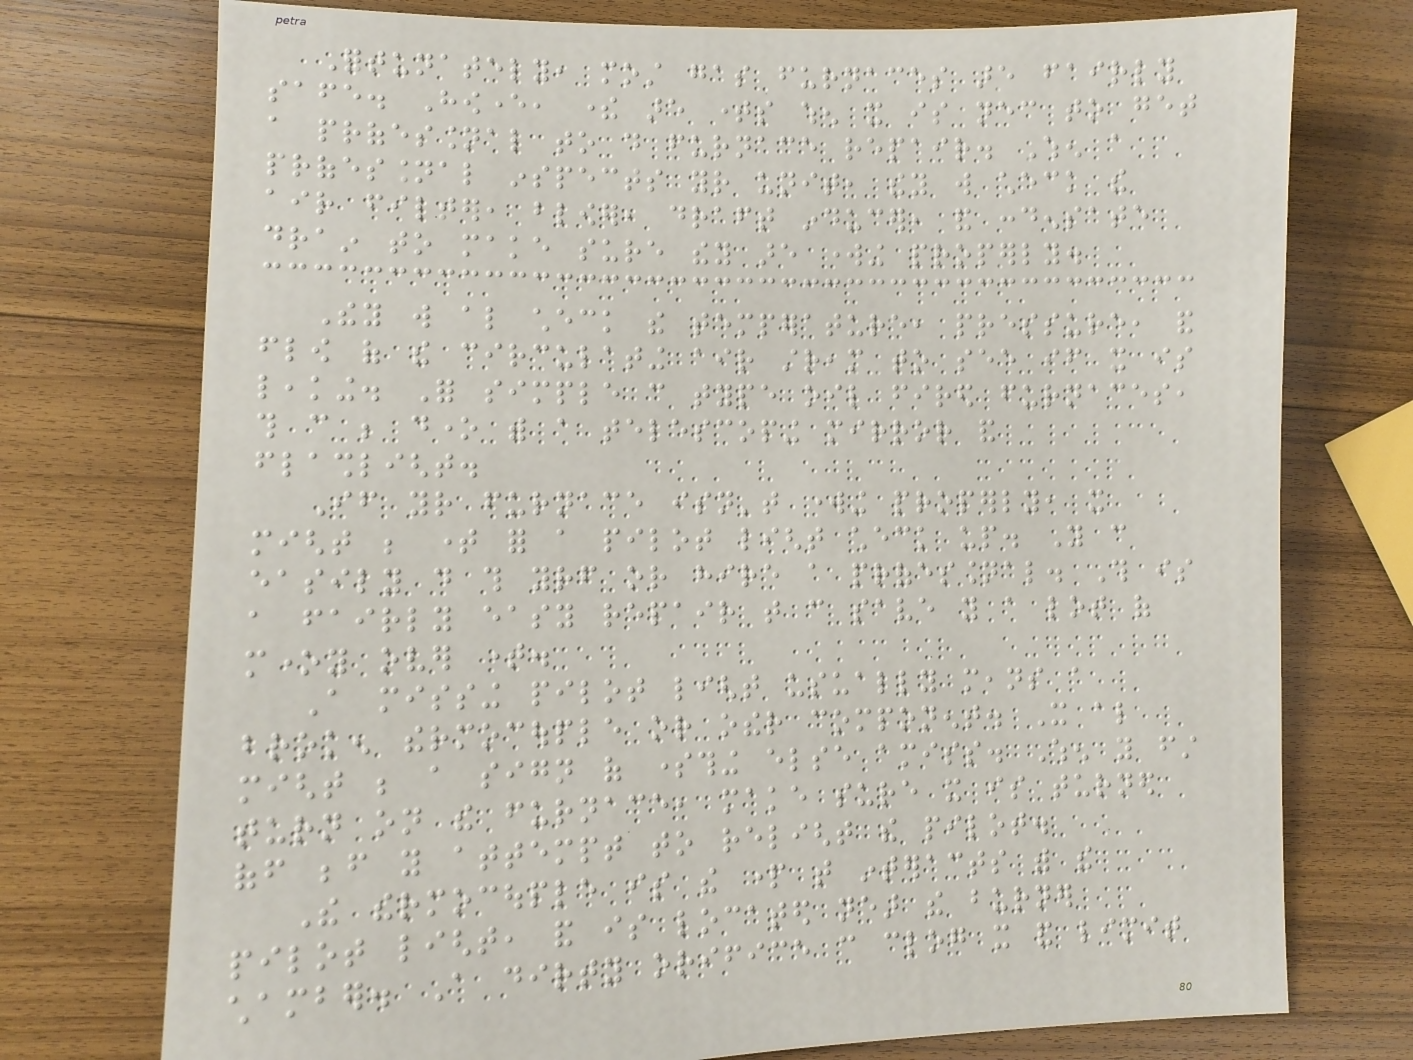Fortunately, most gas furnaces are fairly
safe. However, there are times when it is necessary to get
a professional to do furnace repair. When a
professional inspects your unit, they will check the
air filter, blower, draft inducer, and condensate
drain to make sure they are working properly.
They will also check the temperature, pressure, and
flow of the circulating air stream to see if it is
leaking. For simple can type oil fired furnaces,
this can be done with a telescoping mirror and
flashlight.
If your furnace isn't working properly, it
might be time for a pilot light check up. You can
easily do this yourself or hire a professional. This is
a fairly easy repair that can save you a lot of
money over time.
A missing pilot light usually means a
broken thermocouple or other component. It also
might be a sign of something else amiss. When you first
turn on the furnace, make sure it is turned
off before you attempt to relight the pilot.
The thermocouple is the part that interacts with the
pilot light, and is located near the burner
chamber. A dirty orifice can clog it and limit
